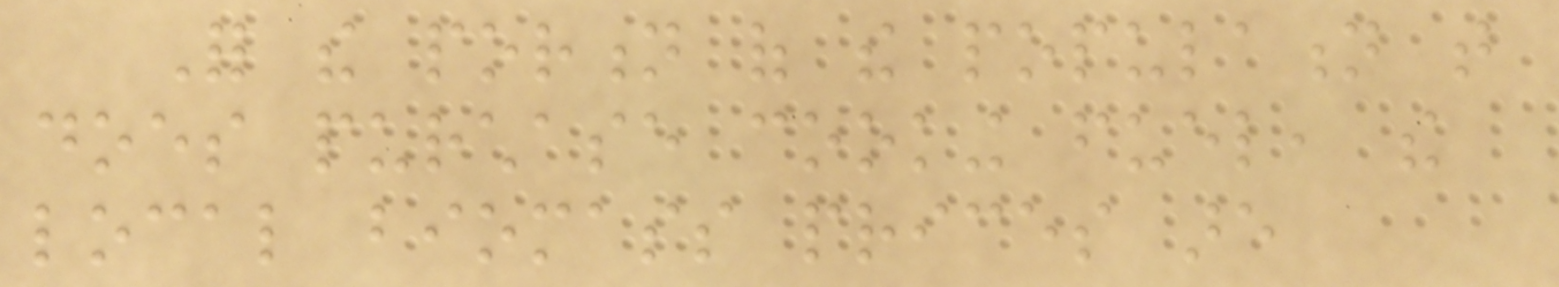For the portion of the population that
does purchase cooking fuel, the
local biomass prices are
